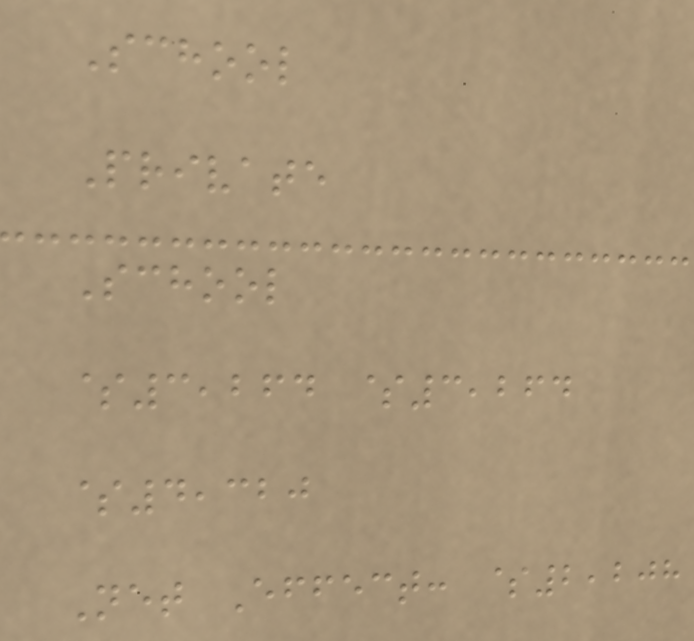School
Private
School
$3,264 $3,264
$4,320
Net Effect: $2,208
